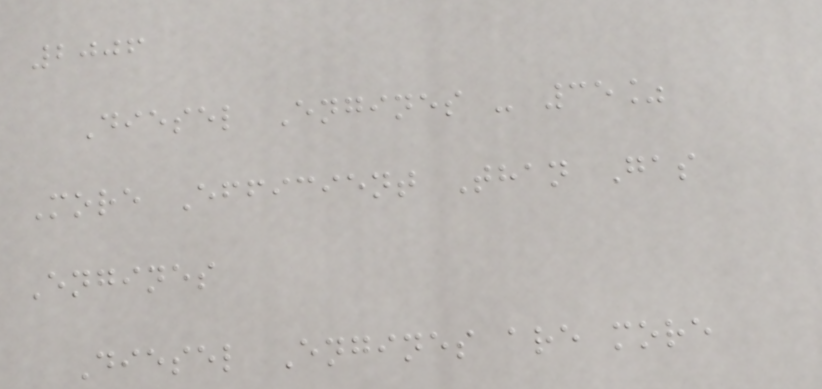2006
Diesel Engines - 35%
More Efficient Than Gas
Engines
Diesel Engines are more
